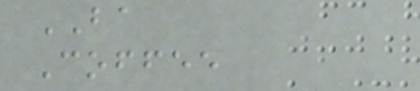BA
Coffee
